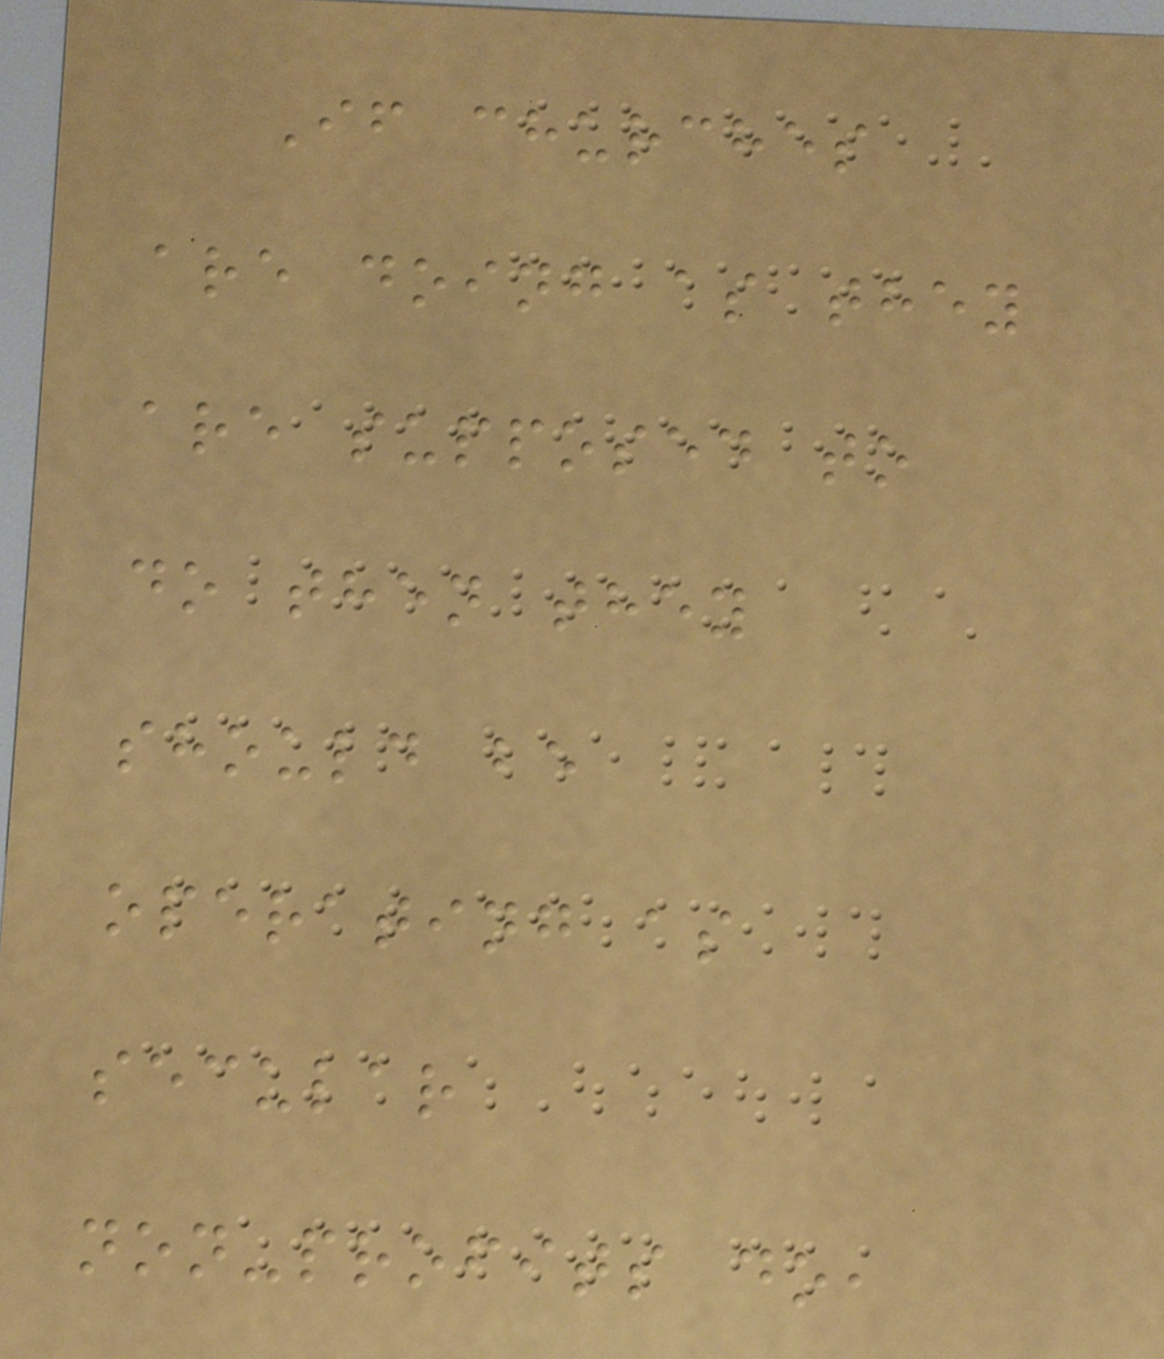If churches
are doing as they
are supposed to
do then they
should be
operating as
secular
non-profits do,
